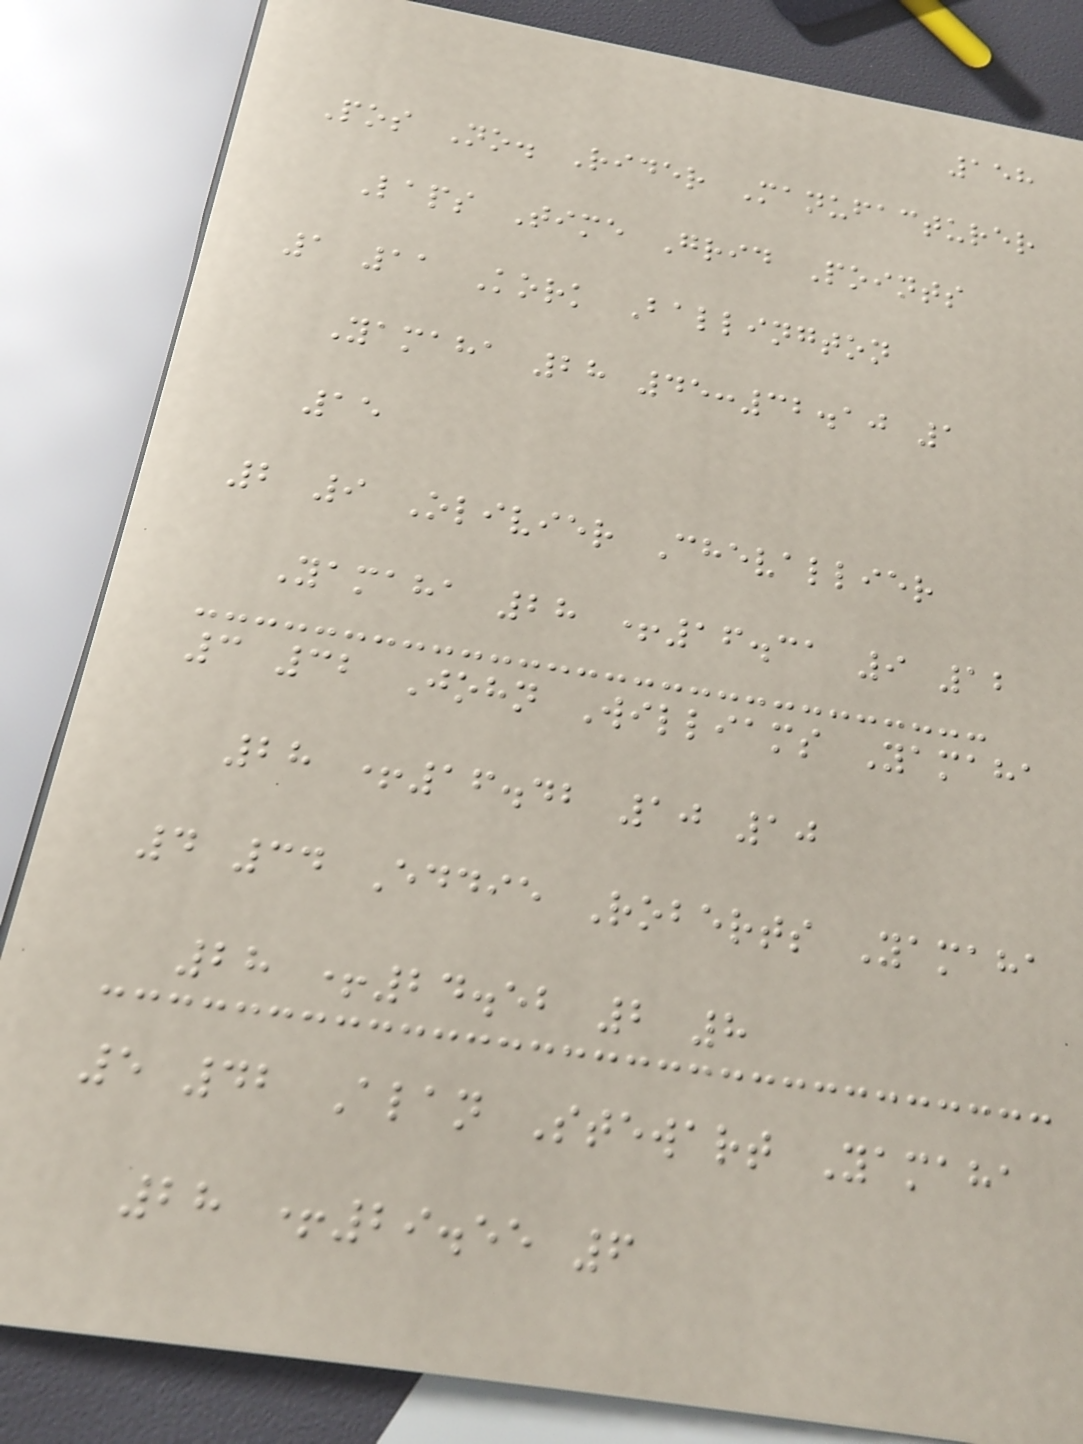158
Pos No. Rider Manufacturer
Laps Time Grid Points
1 11 Kork Ballington
Yamaha 28 45:32.10 1
15
2 9 Olivier Chevallier
Yamaha 28 +16.31 9 12
3 32 John Williams Yamaha
28 +16.42 10 10
4 34 Eddie Roberts Yamaha
28 +24.52 2 8
5 42 Alan Stewart Yamaha
28 +29.55 6
